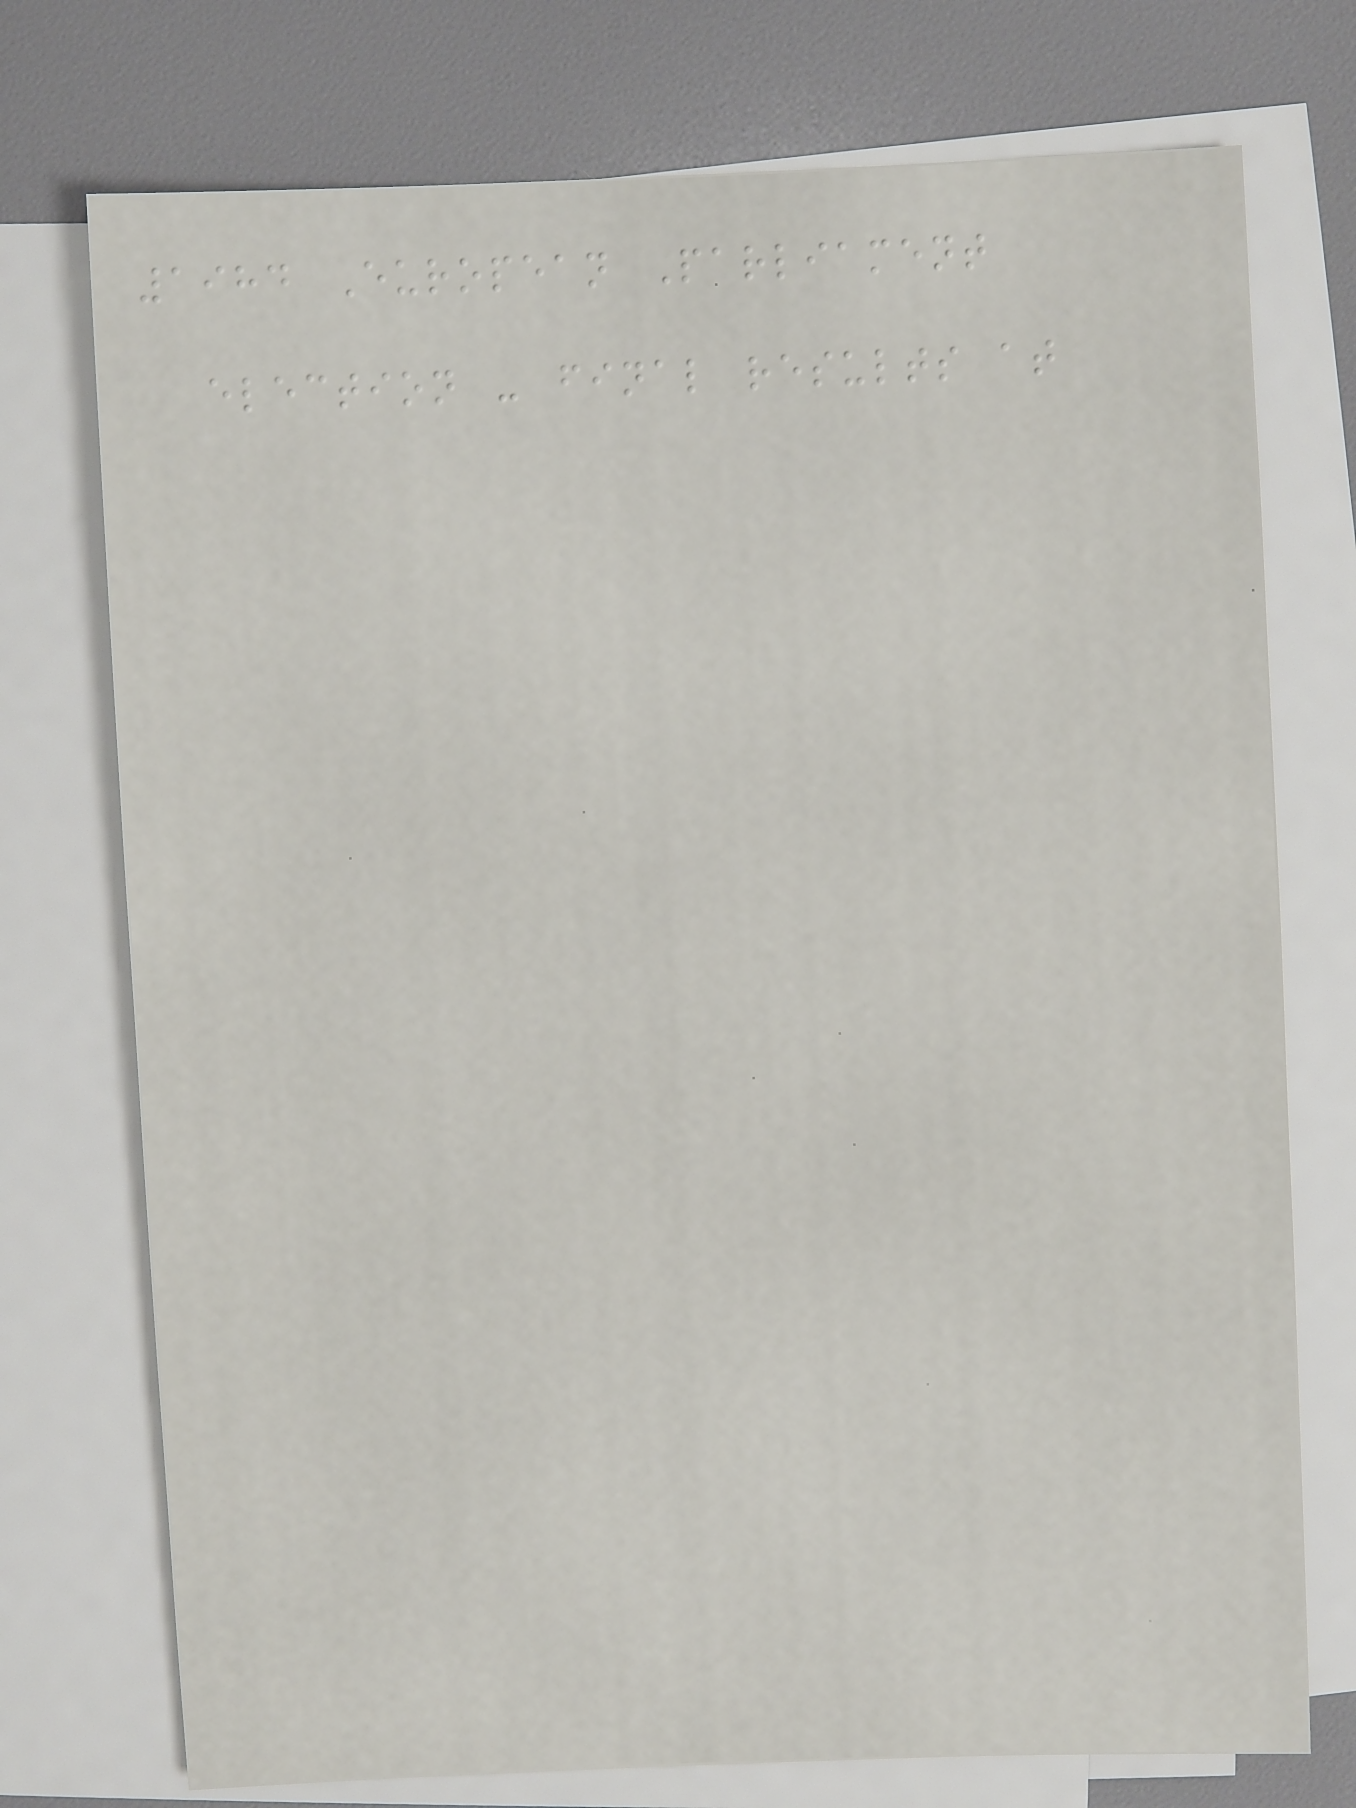1984 European Parliament
election - final results at
